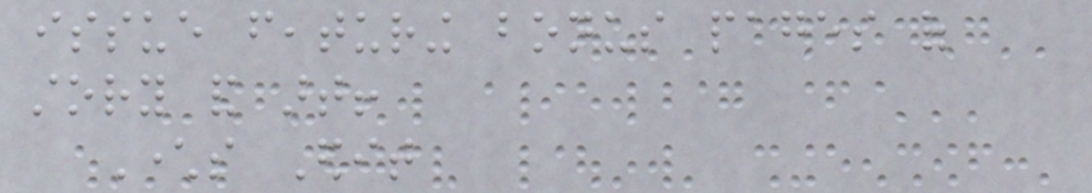issue featuring bonus pages of
story and art!
Characters Edit
